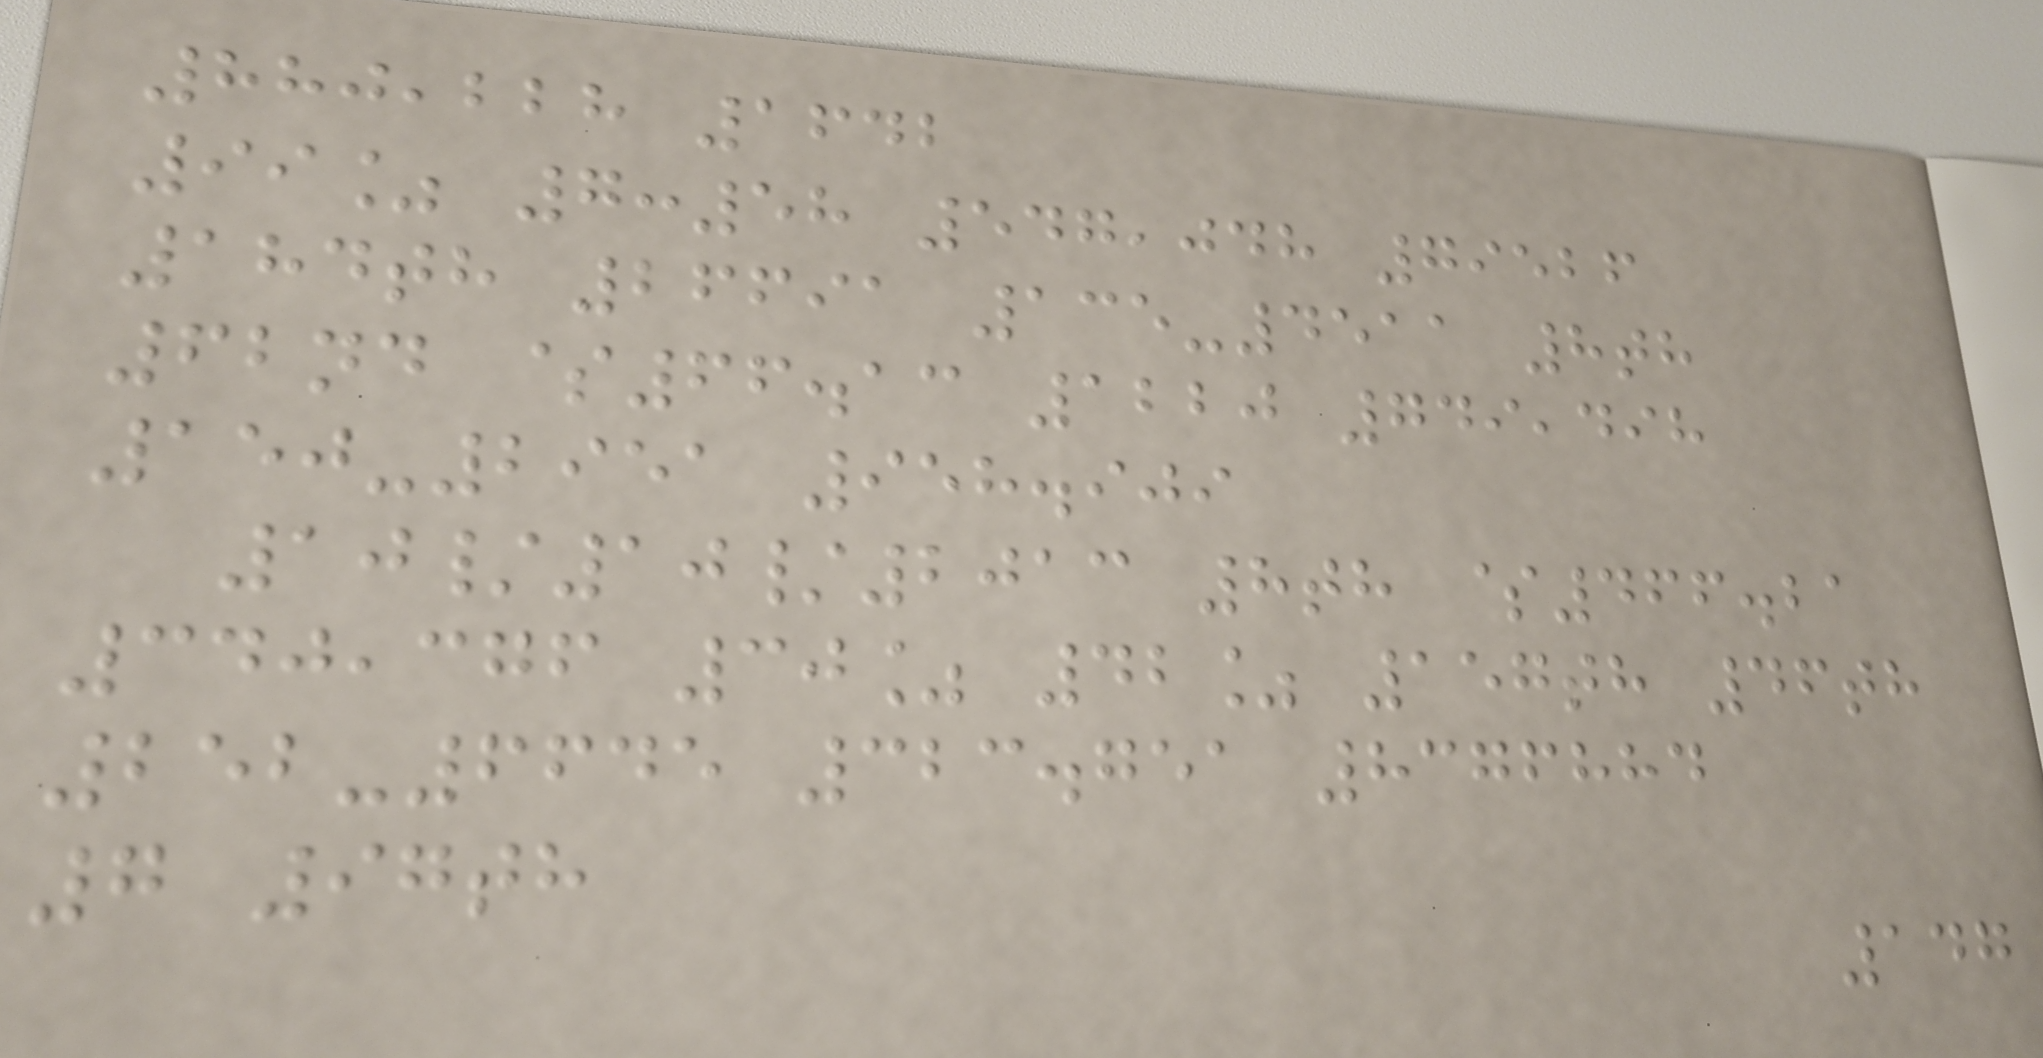880,228 1642
99% 7:58 547,048 79526
184th 26691 135-4511 8th
62nd $66.13 1220 749,498
150-2951 958.909
10/10/2013 8th $466.21
340,376 30% 42% 157th 46th
252-6645 323.751 8376884
7 97th
147
